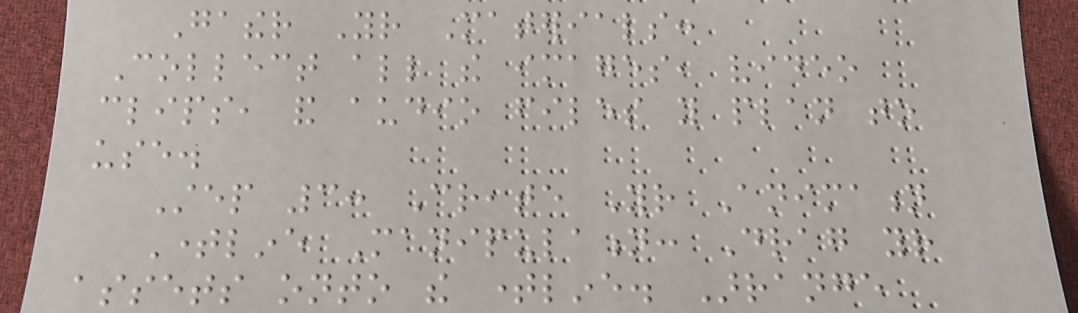Gather Your Materials:
Collect all the images, video
clips, and audio files you plan to
use.
Step 3: Create Your Animation
Timeline Manipulation: Drag your
assets onto the timeline. Arrange
